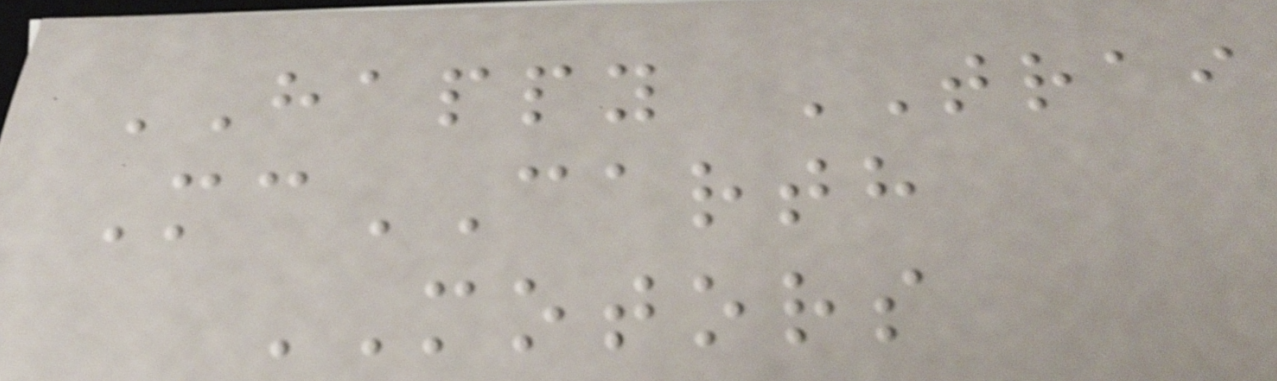HAPPY TRAI
McCARTH
MOTORS
